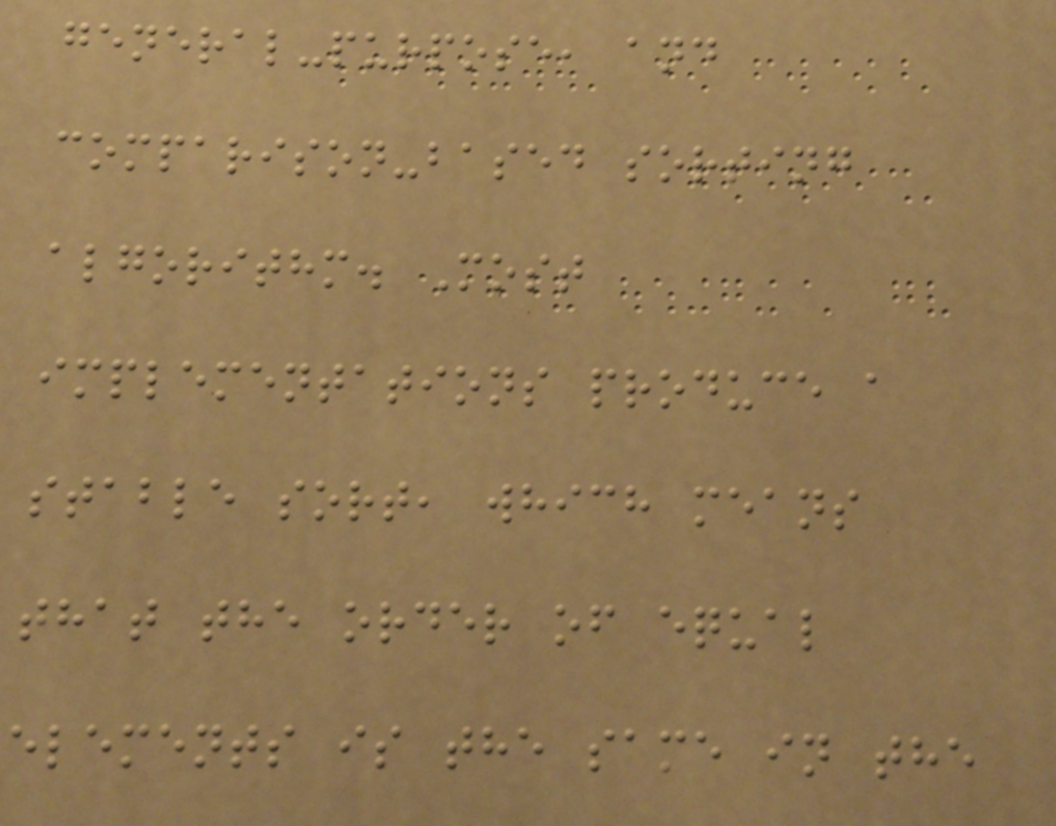general-purpose, and
comparison-based sorting
algorithm. Most
implementations produce a
stable sort, which means
that the order of equal
elements is the same in the
